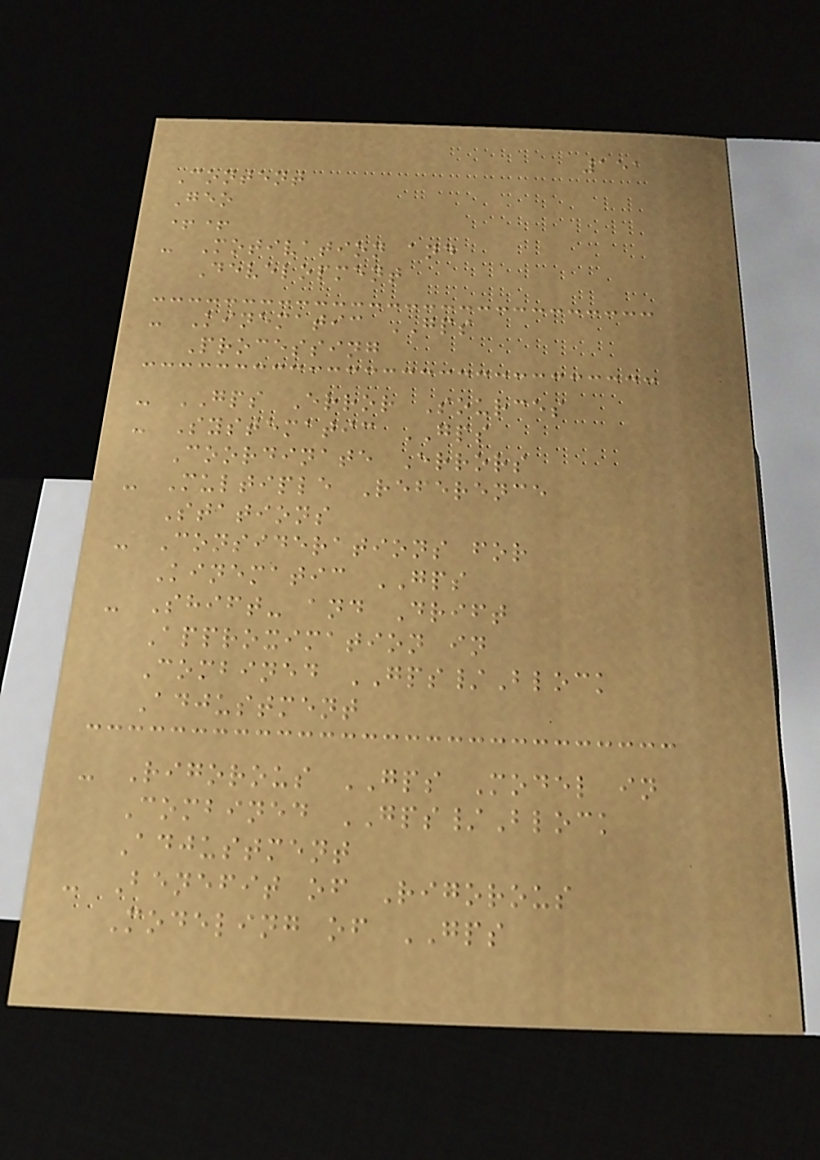151
Content
Geo
++
- Motivation and
Development
- Kinematic GPS
Processing
- GPS Error Sources
- Systematic GPS
Coordinate Errors
- Multiple Reference
Stations
- Considerations for
Kinematic GPS
- Shift- and Drift
Approximation in
Combined GPS/Block
Adjustment
- Rigorous GPS Model in
Combined GPS/Block
Adjustment
- Benefit of Rigorous
Modeling of GPS
